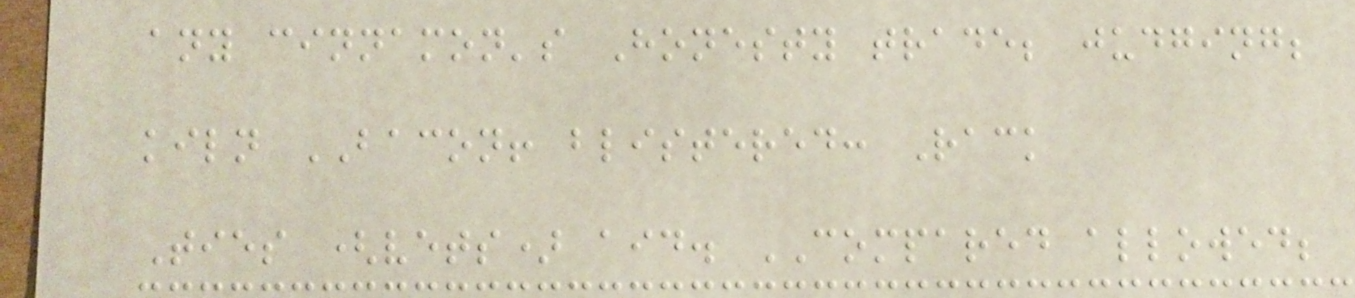any cinnamon's Honesty trade; judging;
kiln BACON! blistered: Rack
Ties (vets) aid. COMPARED allowed;
